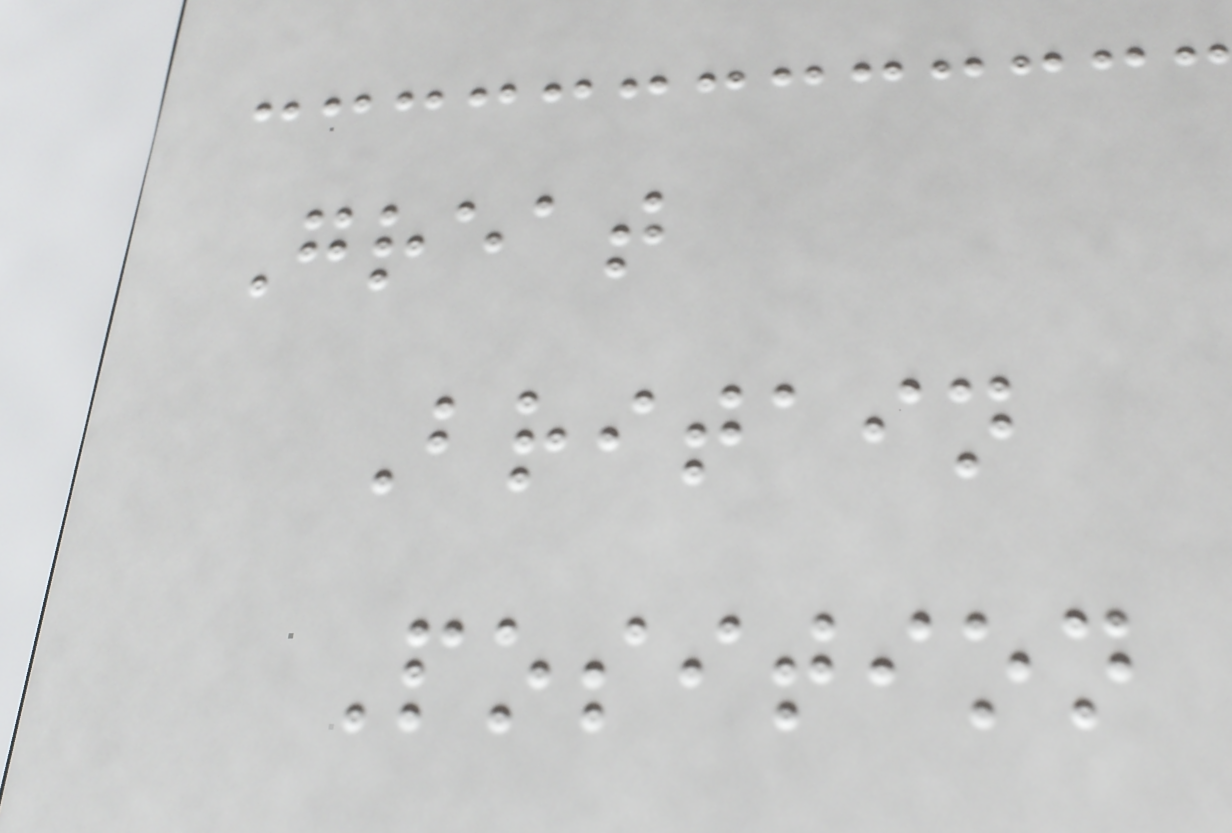Great
Britain
Position
